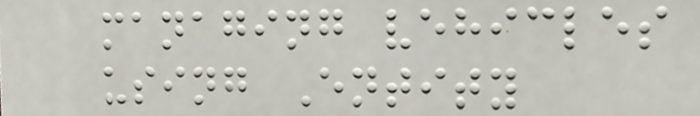managing vehicles
using Entity
